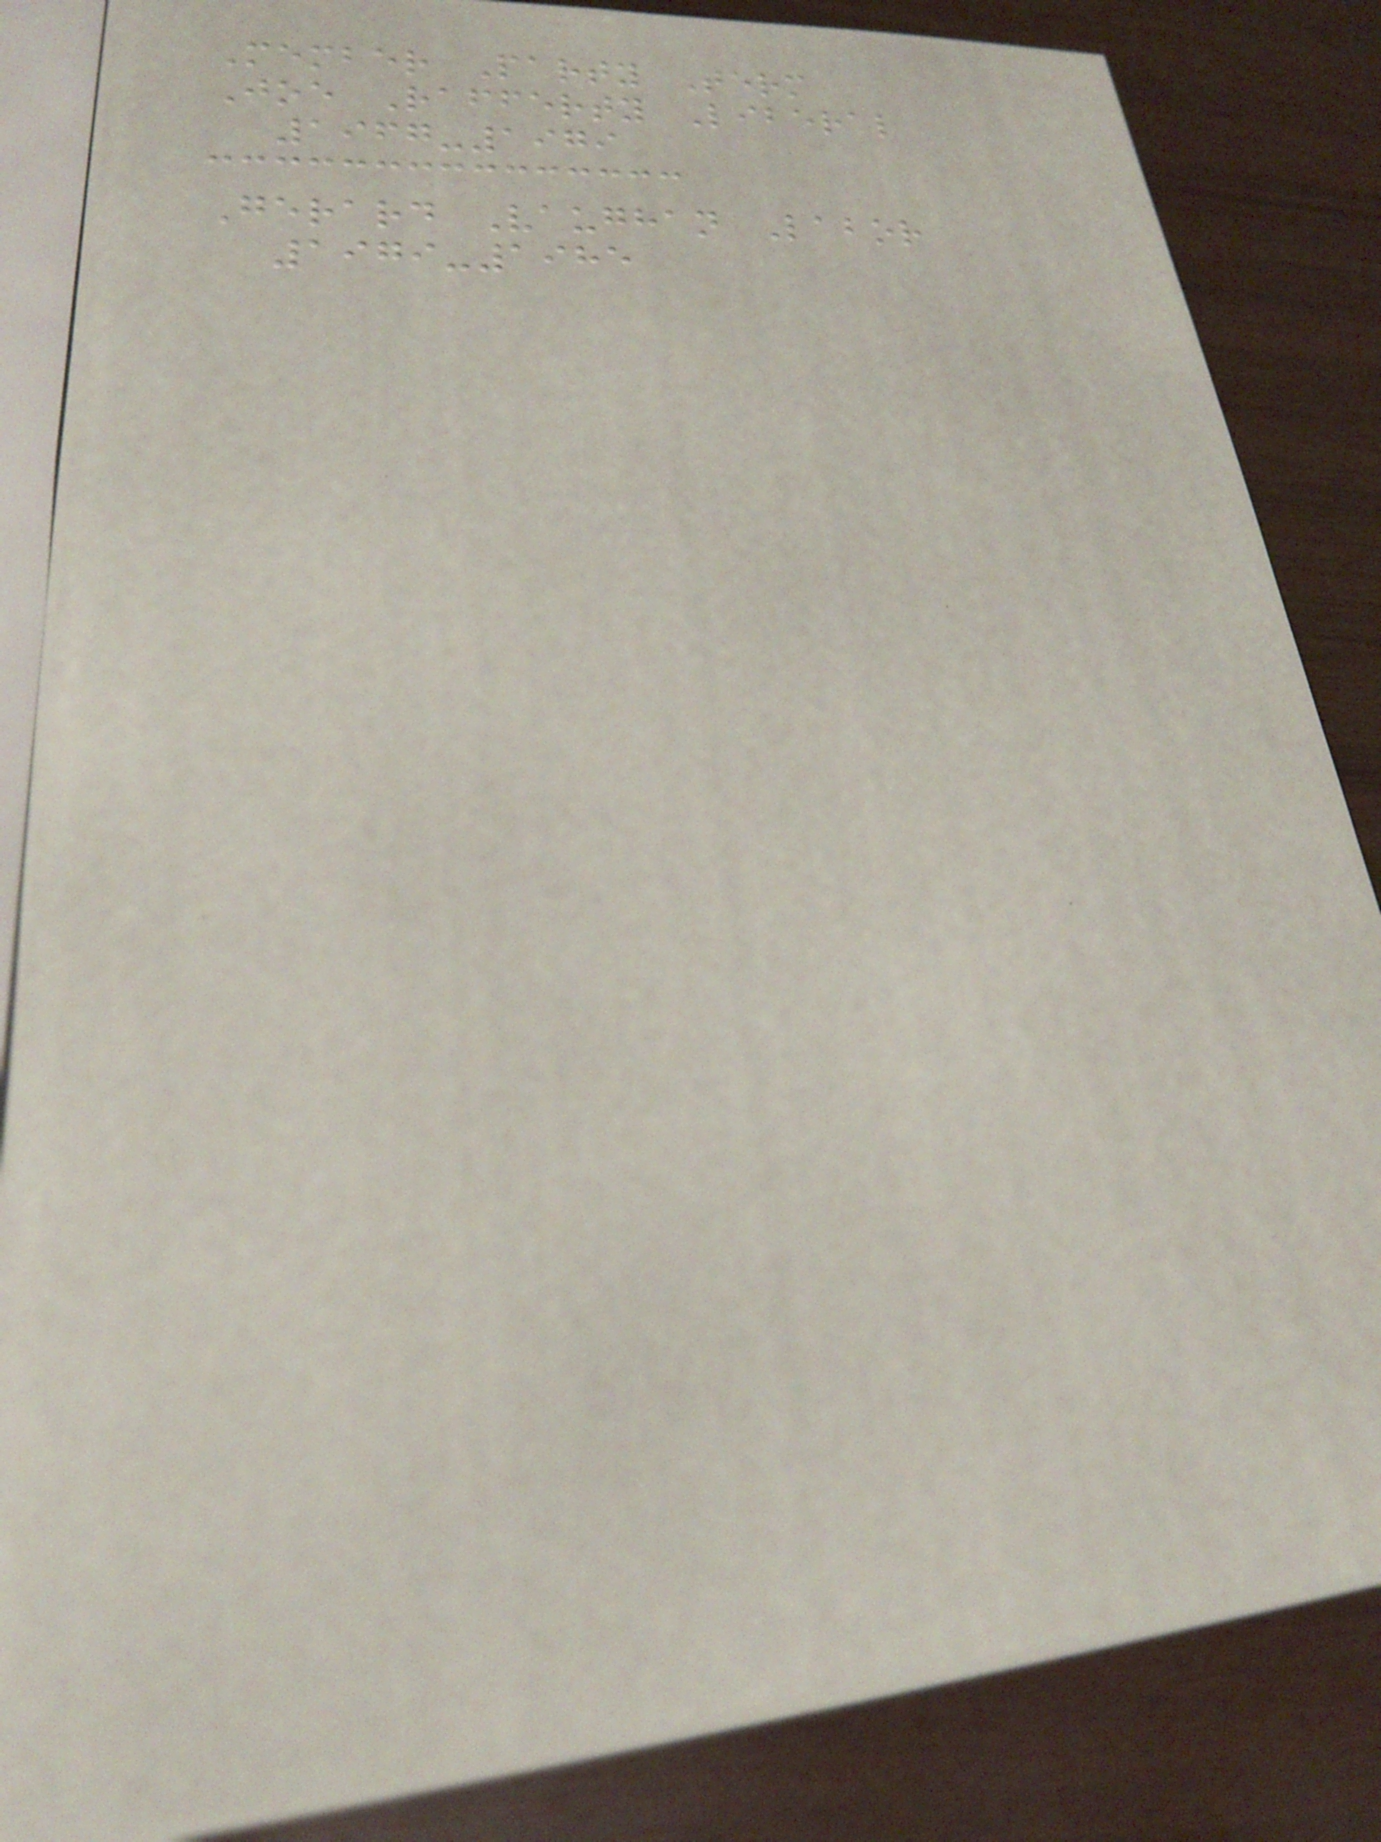Member Party Term
Joe Rafferty Liberal
1967-1979
Gerard Vaughan Labor
1979-1985
